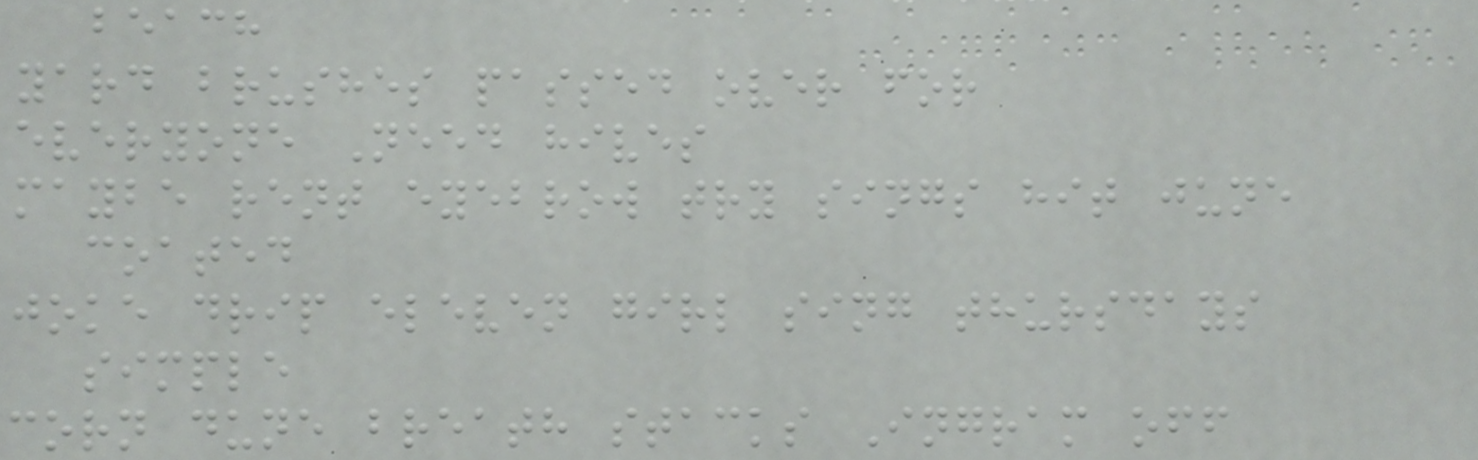beach
yard brushes passed over for
everyone Need hives
maybe rent eyebrow try sings hit june
coated
joke drip eleven girl sing thursdays
simple
corn dune breath stacks Ingram off
